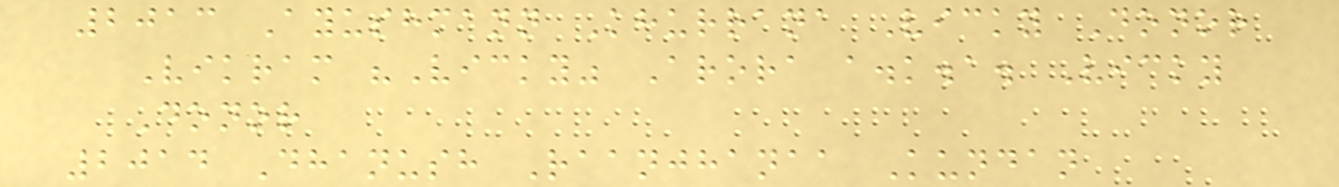2013 Ayushmann Khurrana Vicky Donor
Vikram "Vicky" Arora a.k.a. Vicky
Donor
2014 Dhanush Raanjhanaa Kundan
